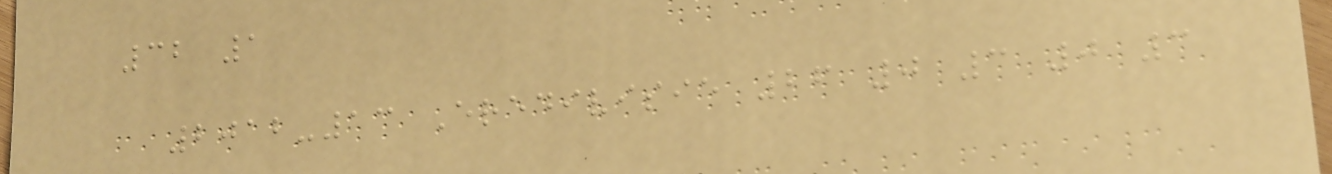32 1
2012-13 Eredivisie 26 0 3 0 3
